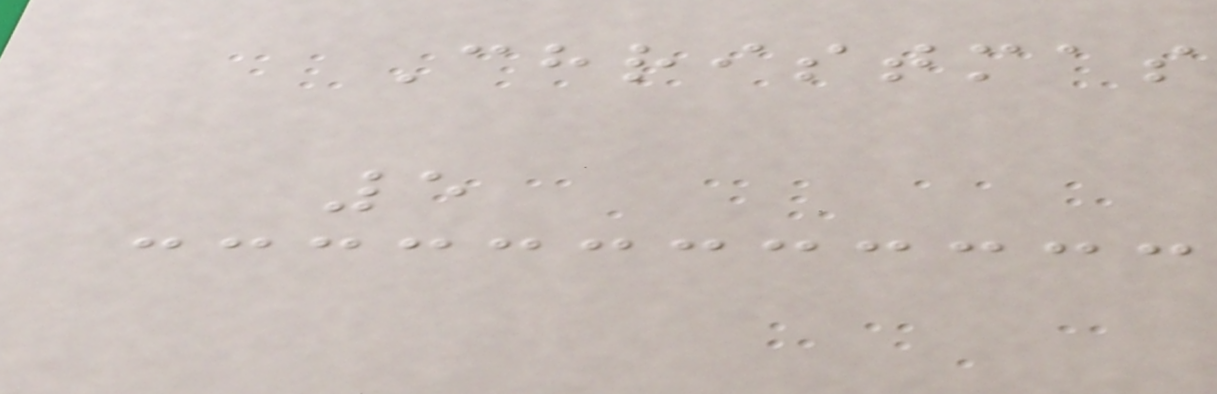Christmas
5
